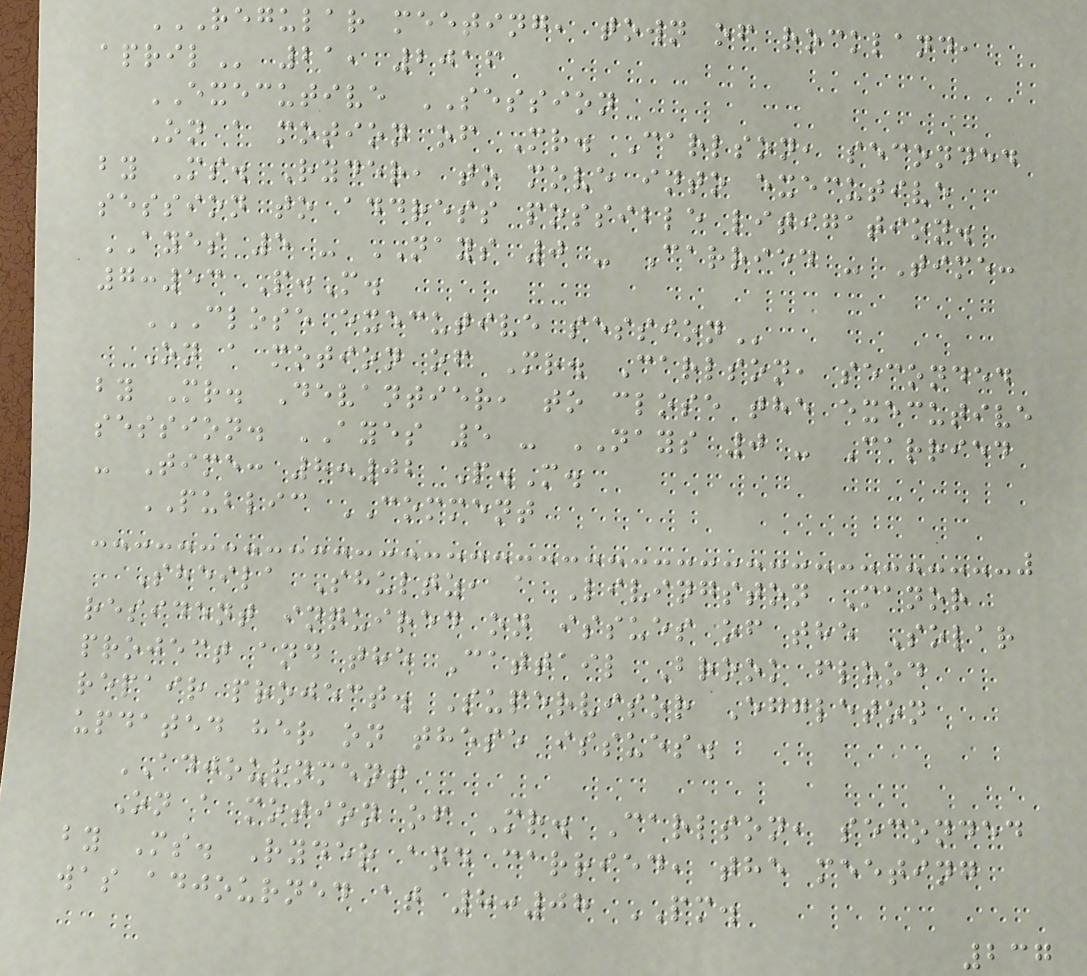REGULAR MEETING, TOWN OF ROCKLAND,
APRIL 21, 2016
EXECUTIVE SESSION
On a motion of Mr. Carlson, seconded
by Ms. Ryder, to move into executive
session to address possible litigation.
AYES 5 - NAYS 0 - Carried - Time:
7:53 P.M.
CLOSE EXECUTIVE SESSION
On a motion of Mr. Carlson, seconded
by Mr. Devantier, to close the executive
session. AYES 5 - NAYS 0 - Carried
- Time: 8:02 P.M.
PUBLIC COMMENT
Sheila Shultz, a Livingston Manor
resident inquired on issues of the Solar
project and the Cattail Brook flood
repair project. Supervisor Eggleton
updated her on these issues.
ADJOURNMENT
On a motion of Mr. Carlson, seconded
by Ms. Ryder and carried, the meeting
was adjourned at 8:08 PM.
237
